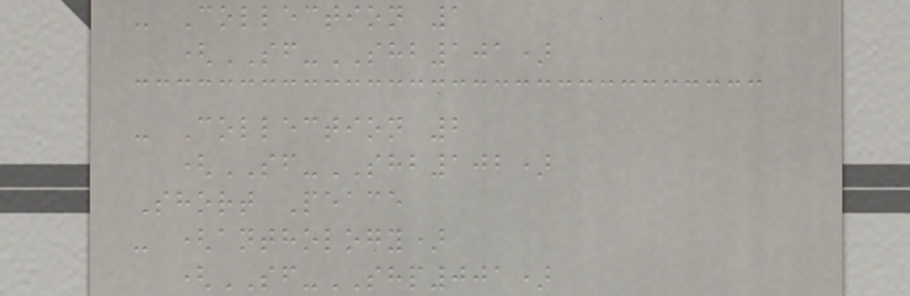- Collection 1
(SF-SHB101)
- Collection 2
(SF-SHB102)
Short Peace
- (anthology)
(SF-SHP001)
